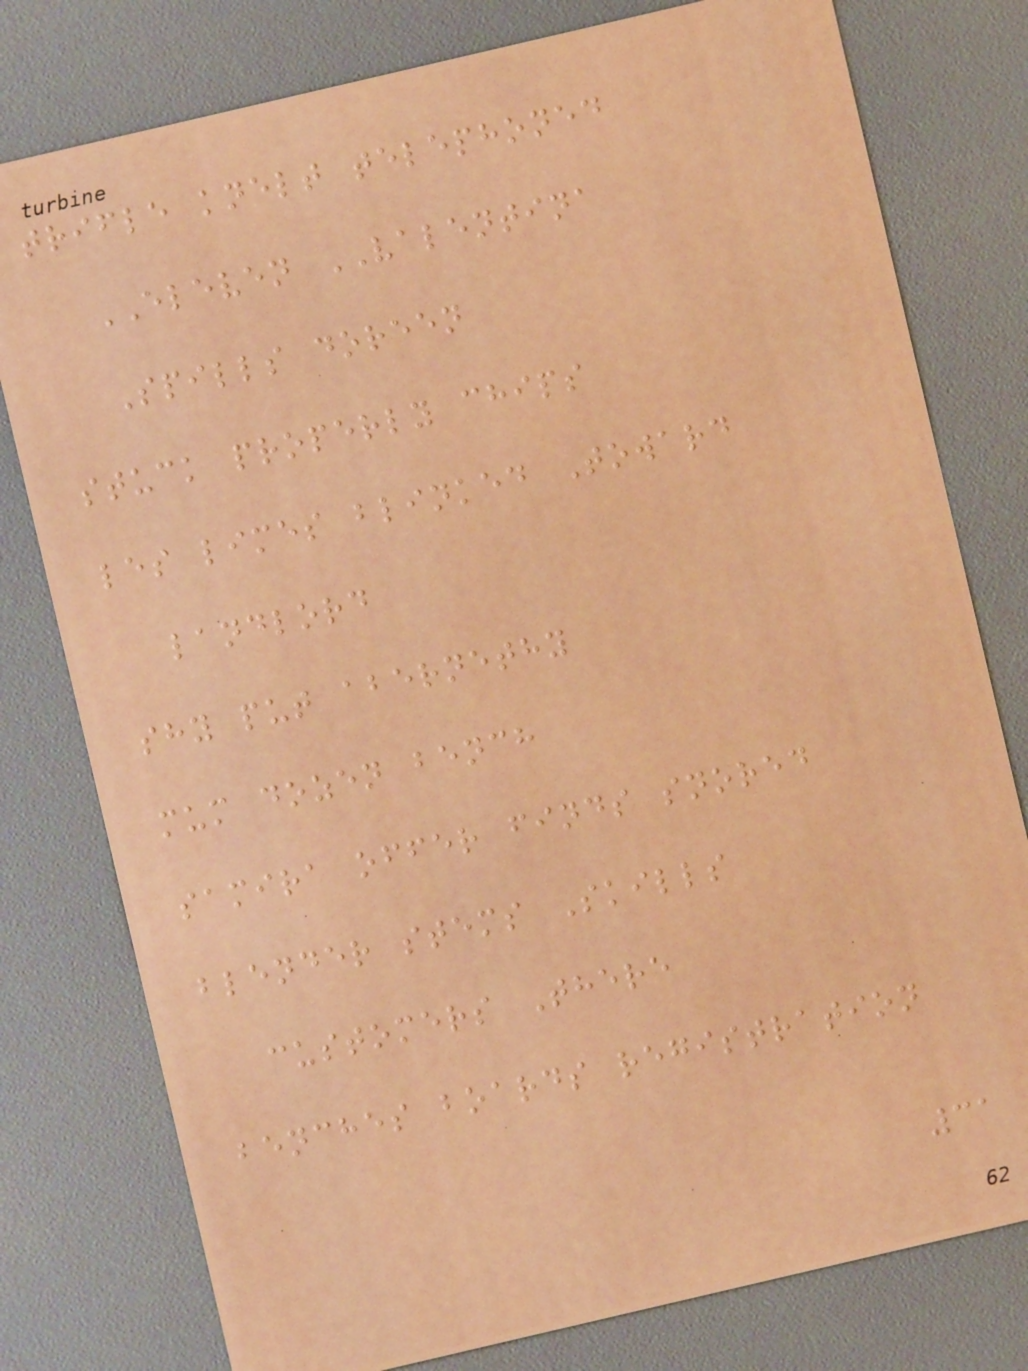trifle knelt telephoned
ELEVEN VALENTINA
Spills doreen
stuck properly chips
les limes blinked Toward
landlord
shy put abernethy
mum dozen bench
samira offer finds snored
blender stems Skills
customers There
benches boards registration
31
